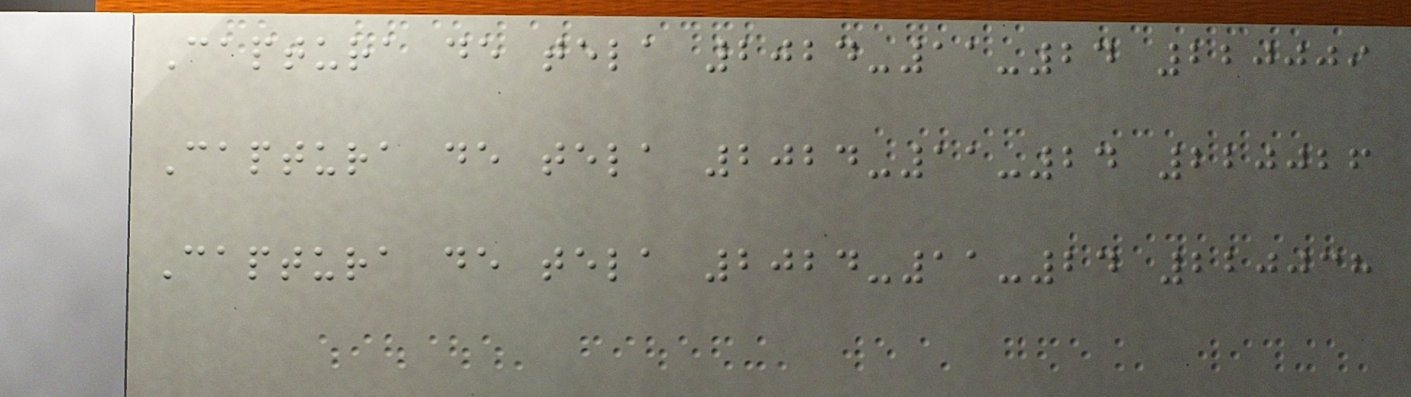Captura de tela 2024-11-24 220009
Captura de tela 2024-11-24 220026
Captura de tela 2024-11-24 220038
